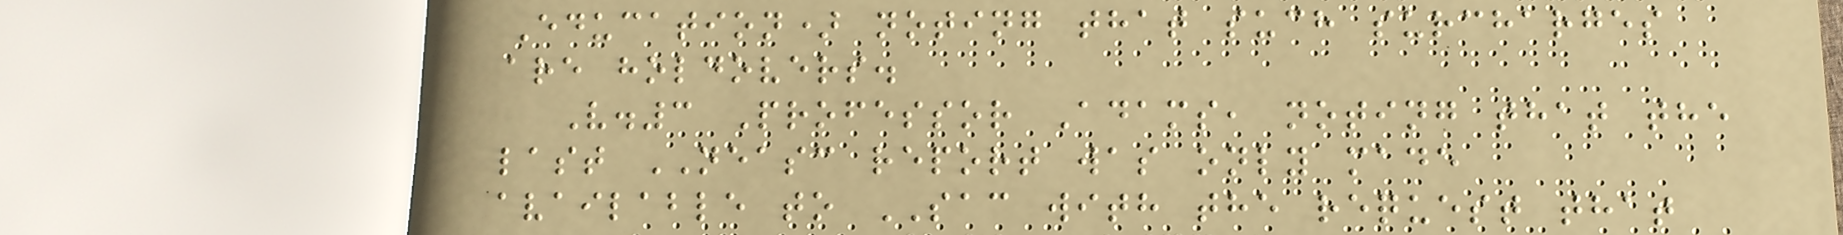Education) noting that such surcharges
are holdovers.
V.3 Professor Adams, noting that the
last NEASC report was only made
available to SAC with the request that
